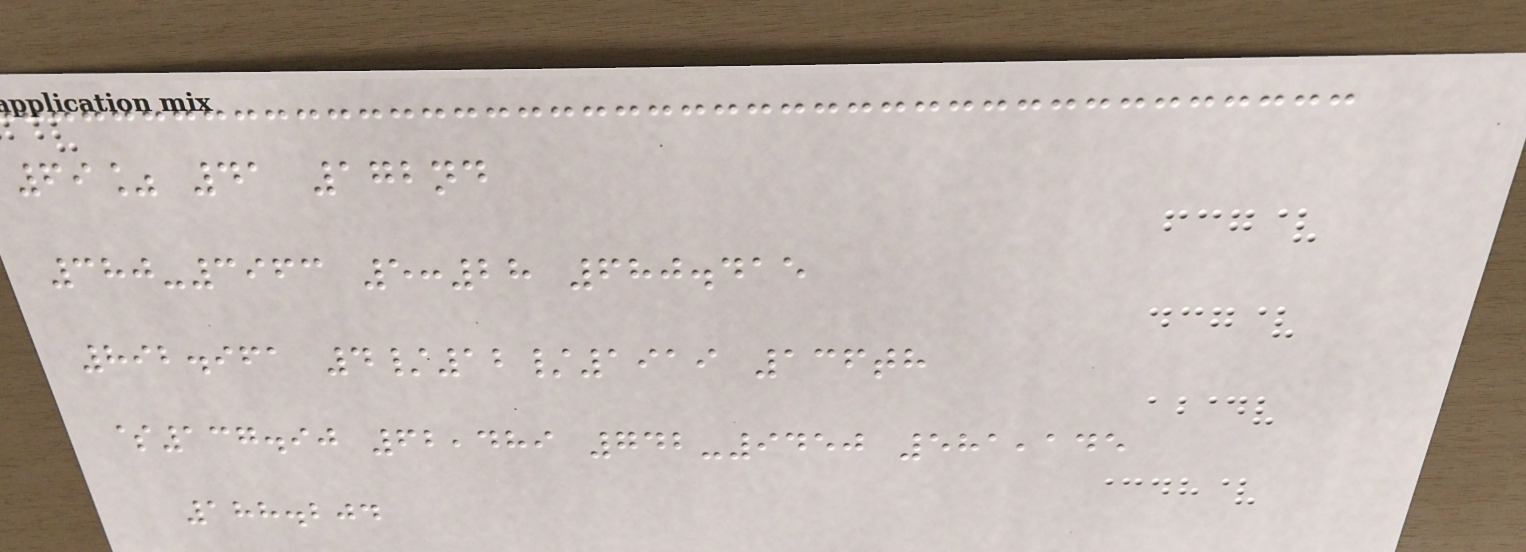69% 41 172nd
380-3963 5:28 680.415
892.961 4/12/1919 136th
$137.90 62,489 742-9450 581,145
188.204
